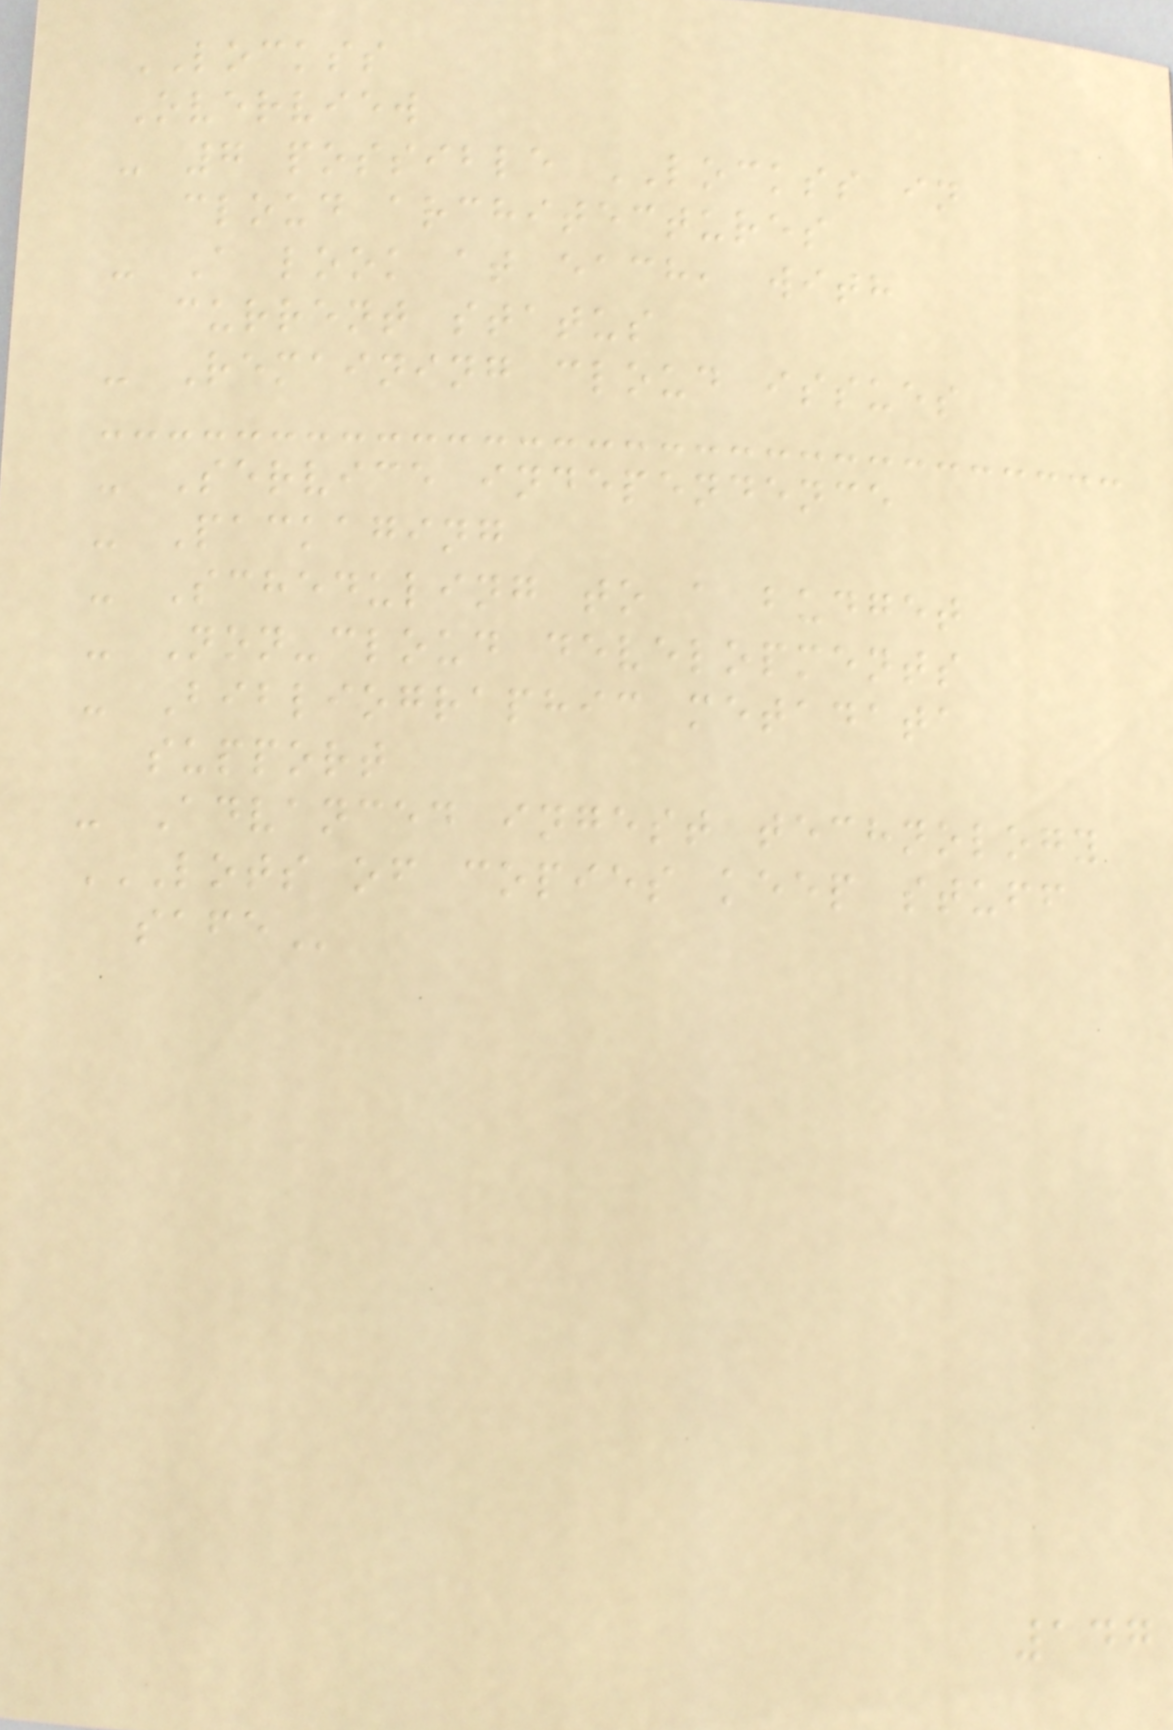LOCKSS
Overview
- 7 possible LOCKSS in
cloud architectures
- A look at each, with
current status
- Remaining cloud issues
- Service independence
- Packaging
- Scheduling to a budget
- Non-cloud developments
- Bibliographic metadata
support
- Advanced ingest technology
LOTS OF COPIES KEEP STUFF
SAFE
147
